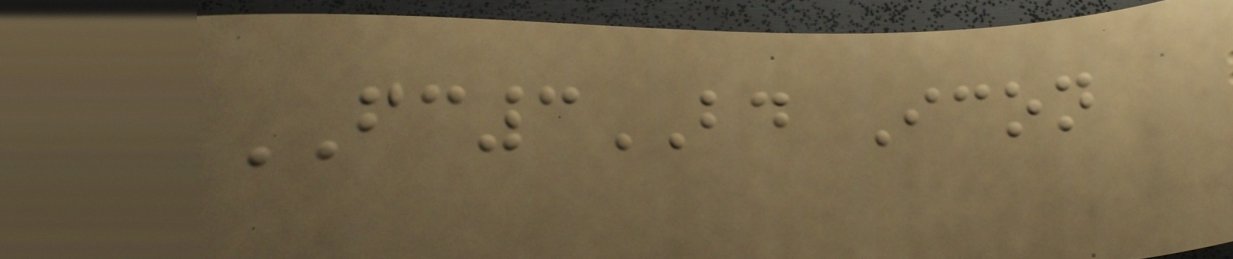FC3BD Icon
